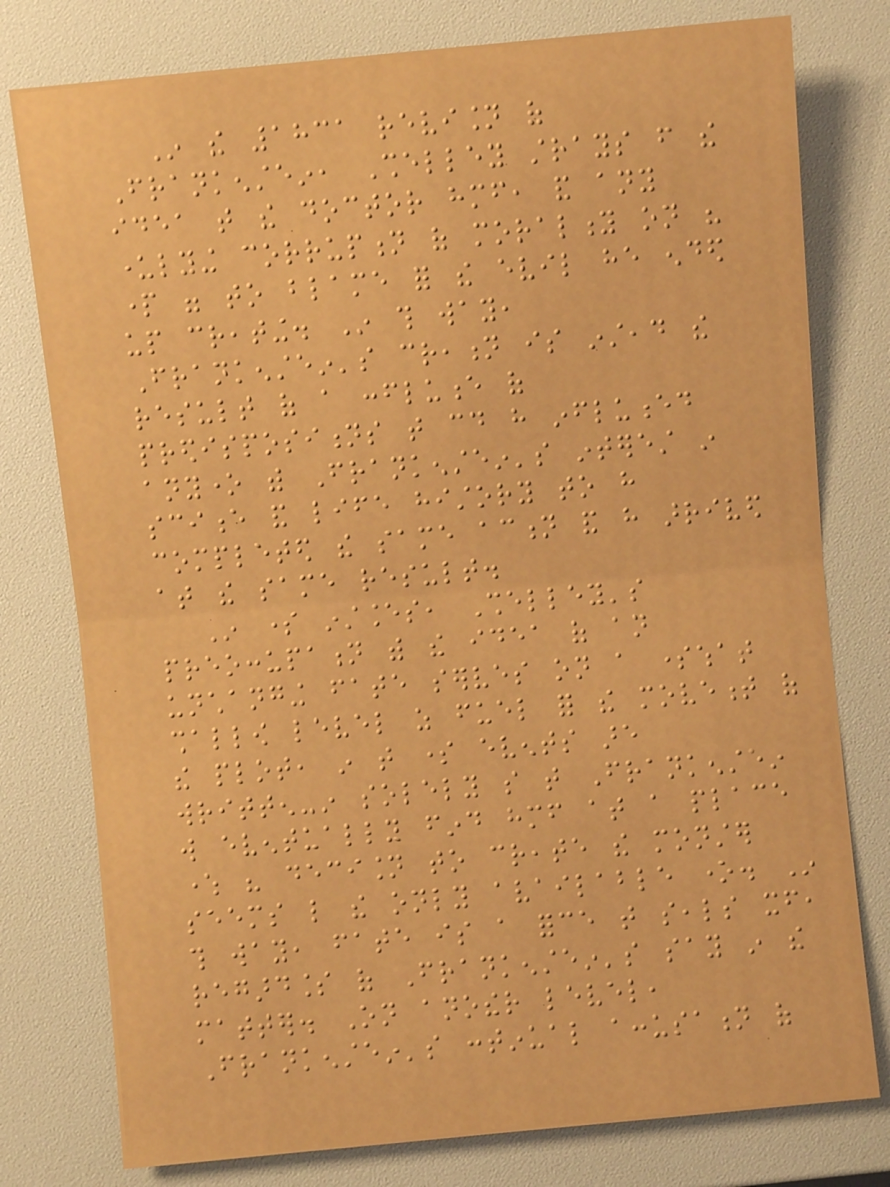In the 1831 revision of
Frankenstein, Shelley strays from the
idea that the doctor himself, and any
underlying corruption of morality on his
part were to blame for the evil he ended
up creating. In this way,
Frankenstein's creation is instead the
result of a confluence of
predispositions that could have influenced
anyone with Frankenstein's interest in
science and life history to have
completed the same action and have arrived
at the same result.
In some instances, Shelley's
preoccupation with the idea of an
unchanging fate serves on a somewhat
shallow level as fuel for the movement of
the plot, in that some events are
written-in solely so that Frankenstein
will eventually find himself at a place
where his decision to create the monster
seems like the only available one. In
this way, fate is a force that seals itself,
regardless of Frankenstein's say in the
matter. On another level,
Frankenstein's continual accusation of
